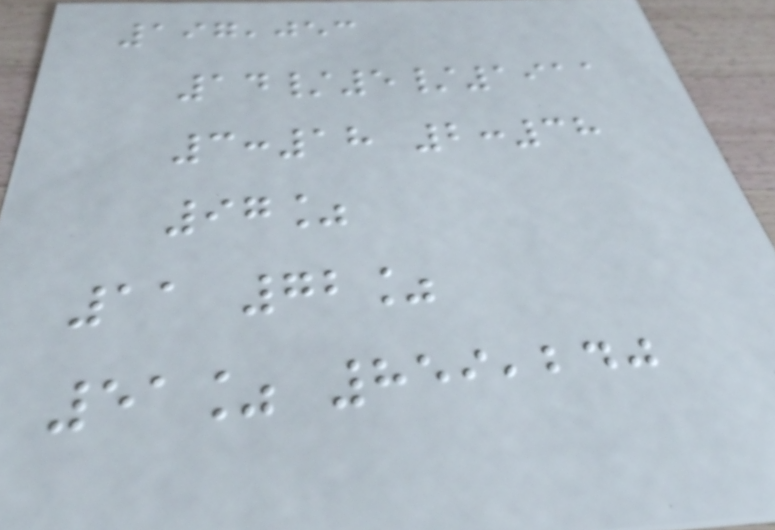197,053
14/5/1911
3:18 2:38
97%
11 72%
51% 859,240
